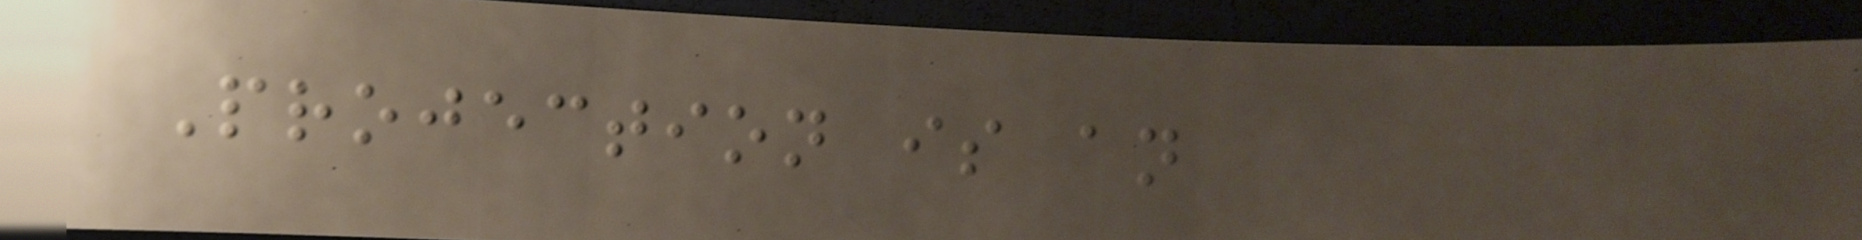Projection is an
